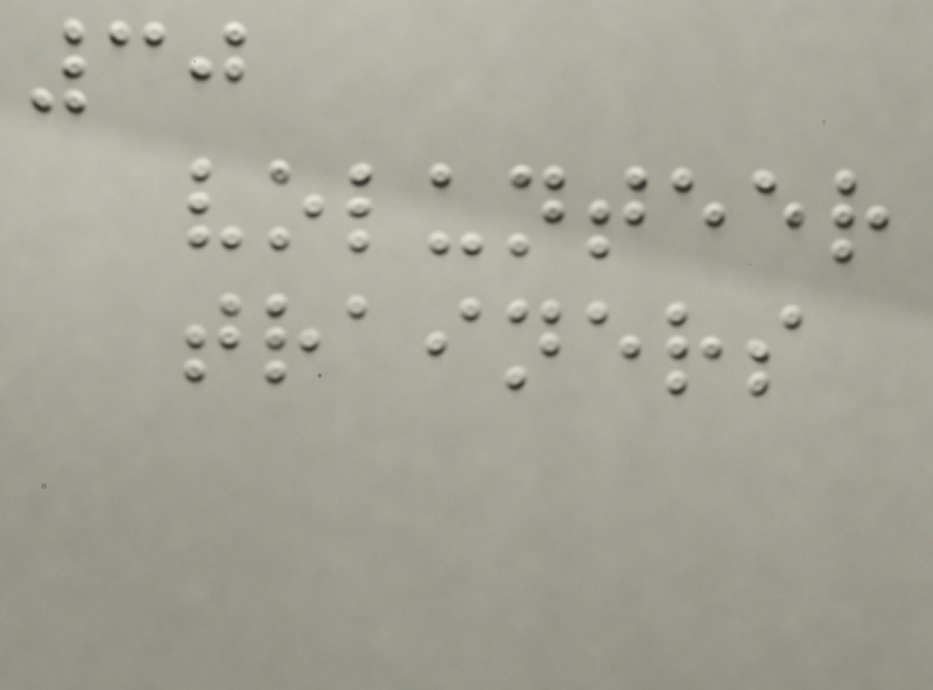30
volunteer
trainers
